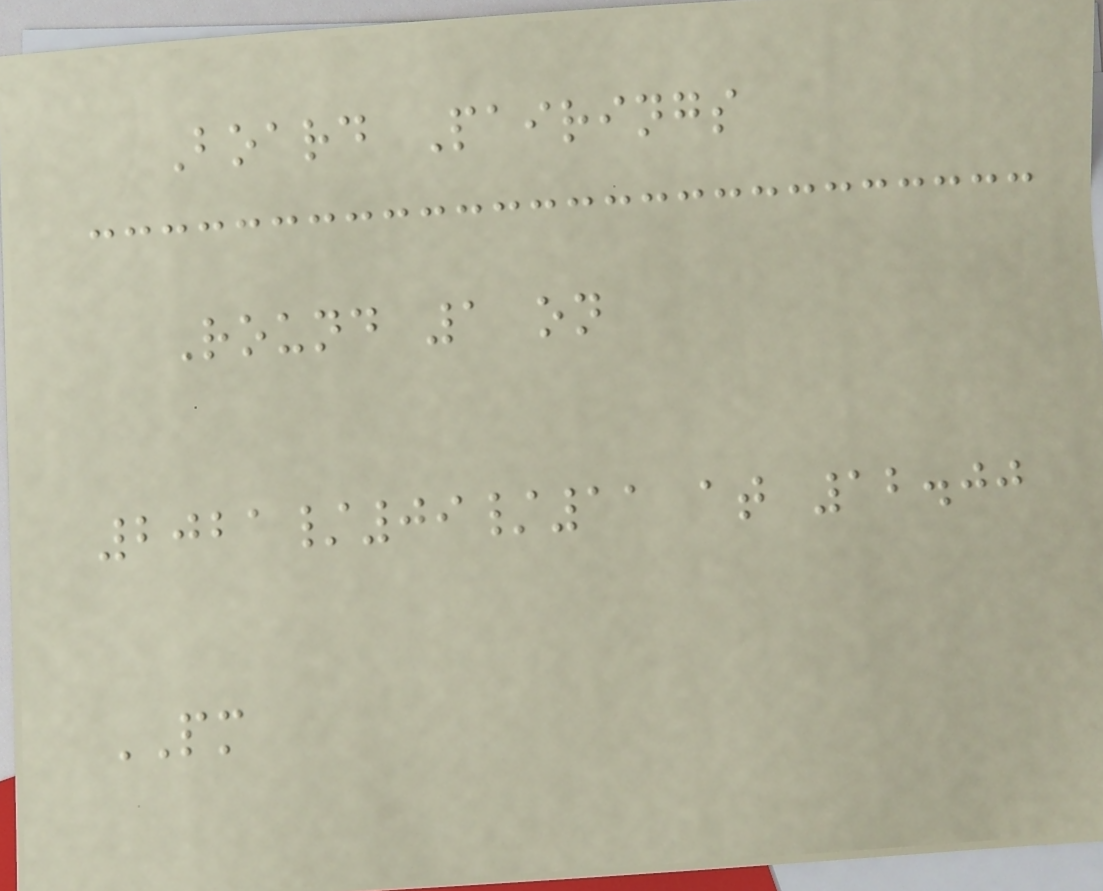Board Pairings
Round 1 on
2021/09/11 at 12.00
PM
